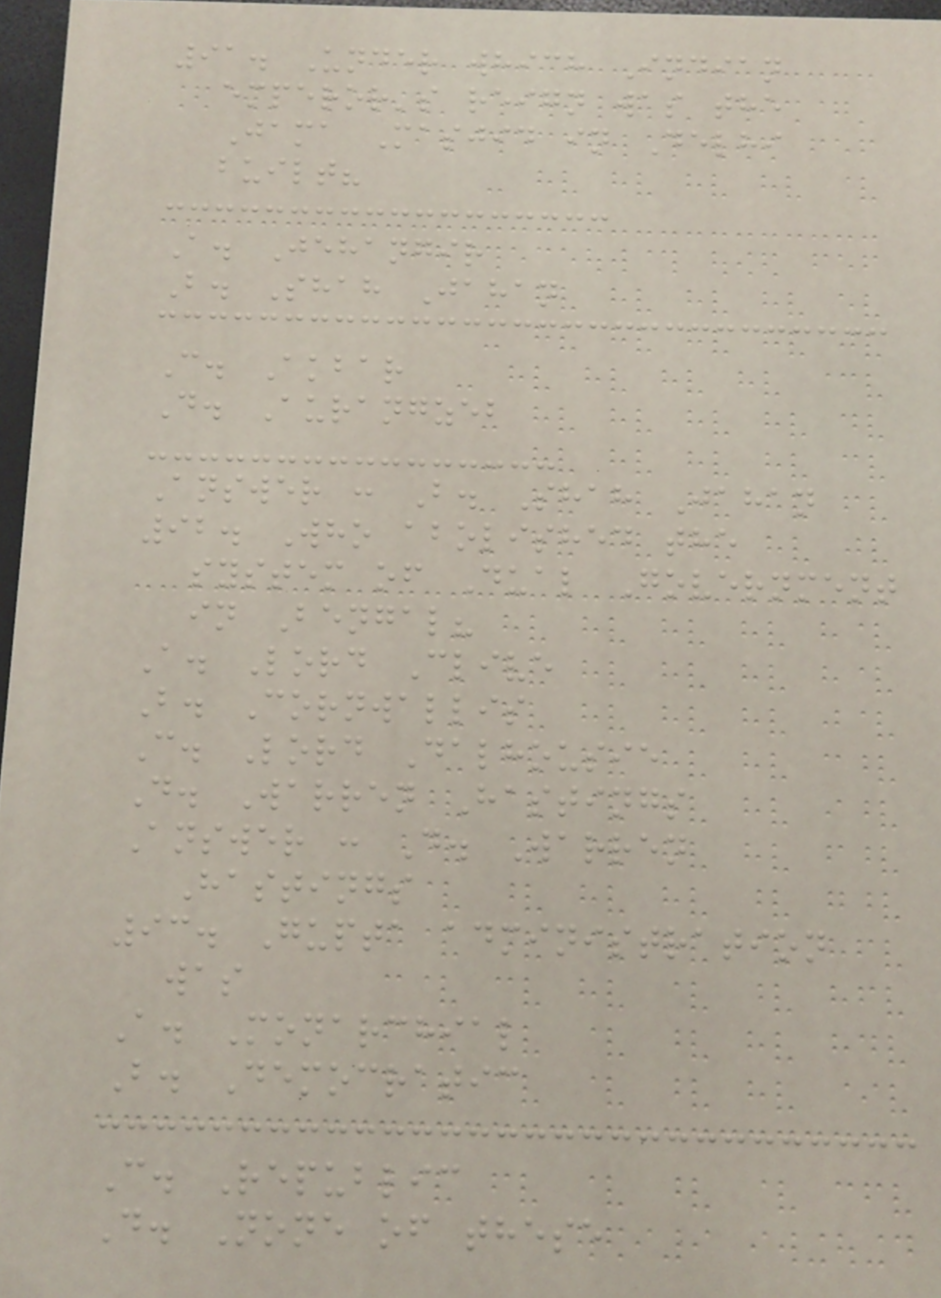91. Under which Indian
emperor's reign was the
Jama Masjid in Delhi
built?
A. Jehangir
B. Shah Jahan
C. Akbar
D. Aurangzeb
Answer : B. Shah Jahan
92. Who abolished the
system of Dual Government
in Bengal?
A. Lord Clive
B. Cornwallis
C. Lord Dalhousie
D. Warren Hastings
Answer : D. Warren
Hastings
93. Gupta administration
was
A. Monarchial
B. Democratic
C. Republic
D. None of these
